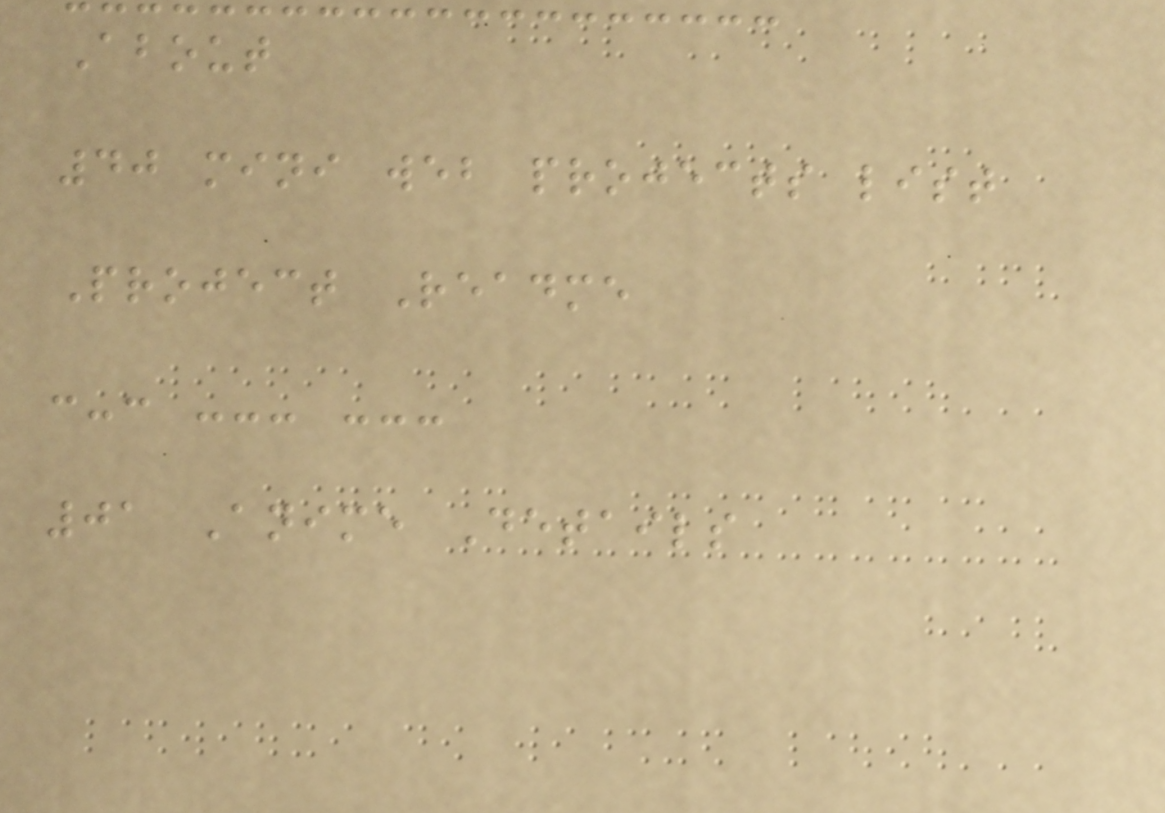About
40 mini web projects list
Project Readme
:-: --- ---
01 Anime Details
